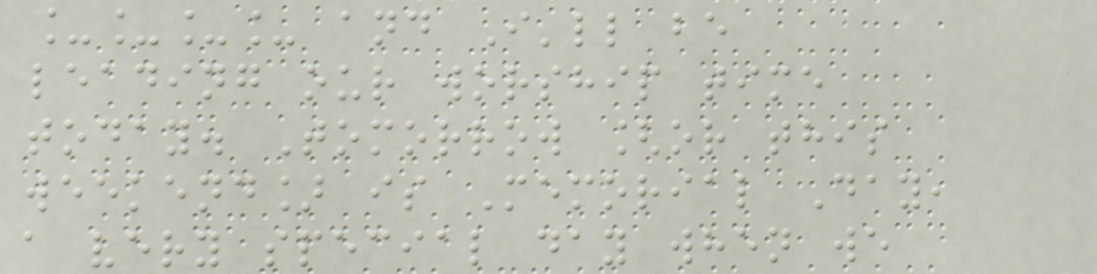____ and I'll be
leading our worship time
today. Tomorrow [or this
weekend] is Memorial Day,
a very special day when we
